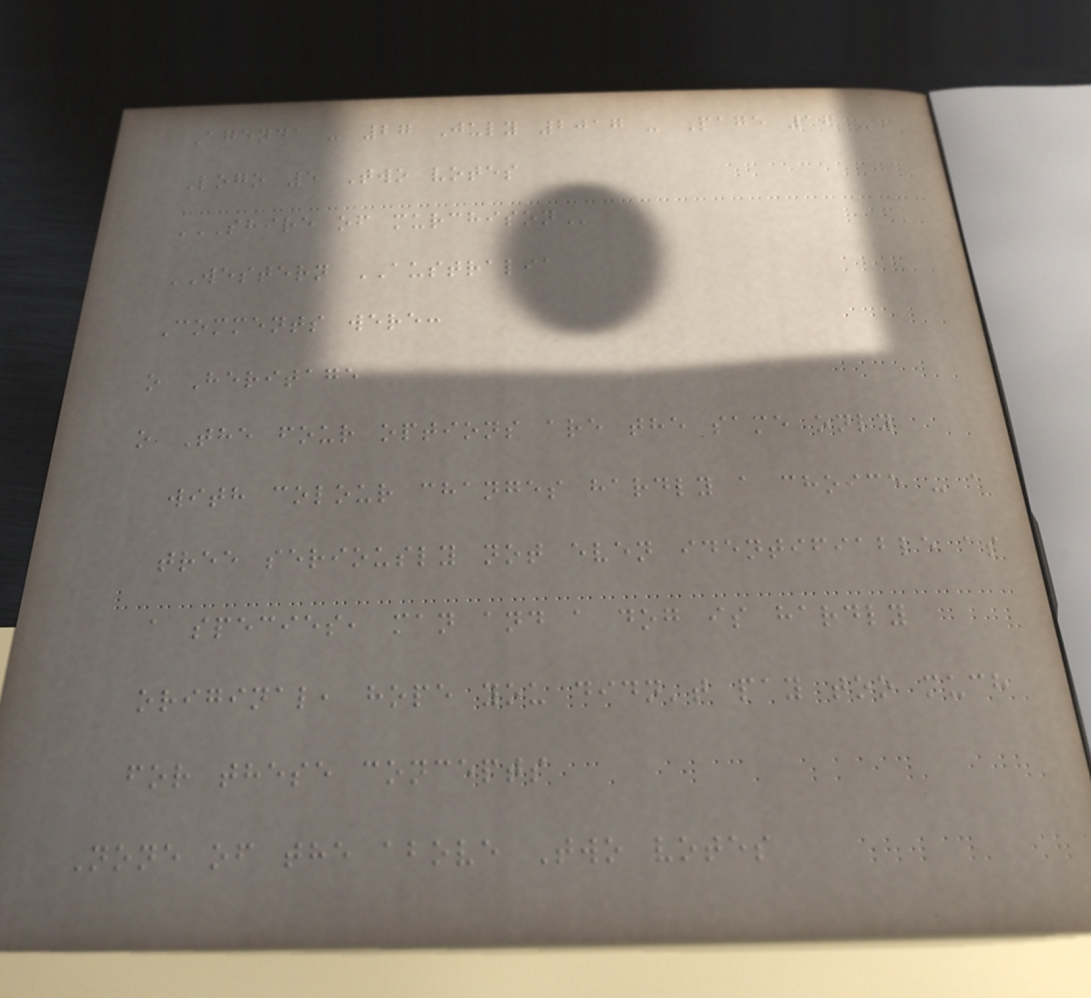Agenda - 27 July 2017 - Page 16 -
Logo 5 Two votes
SHIRE OF MURCHISON
WESTERN AUSTRALIA
Comments were:
o Heritage
o The four options are the same only
with colour changes hardly a choice - a
tree seriously not even identifiable as
a species, man and a dog is hardly
original, hope you didn't pay too much
for these concepts
None of the above Two votes
